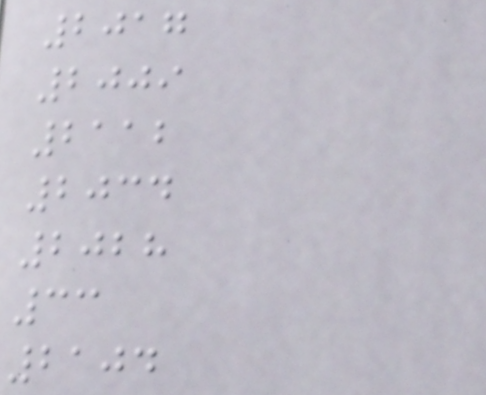2017
2009
2112
2034
2028
33
2104
